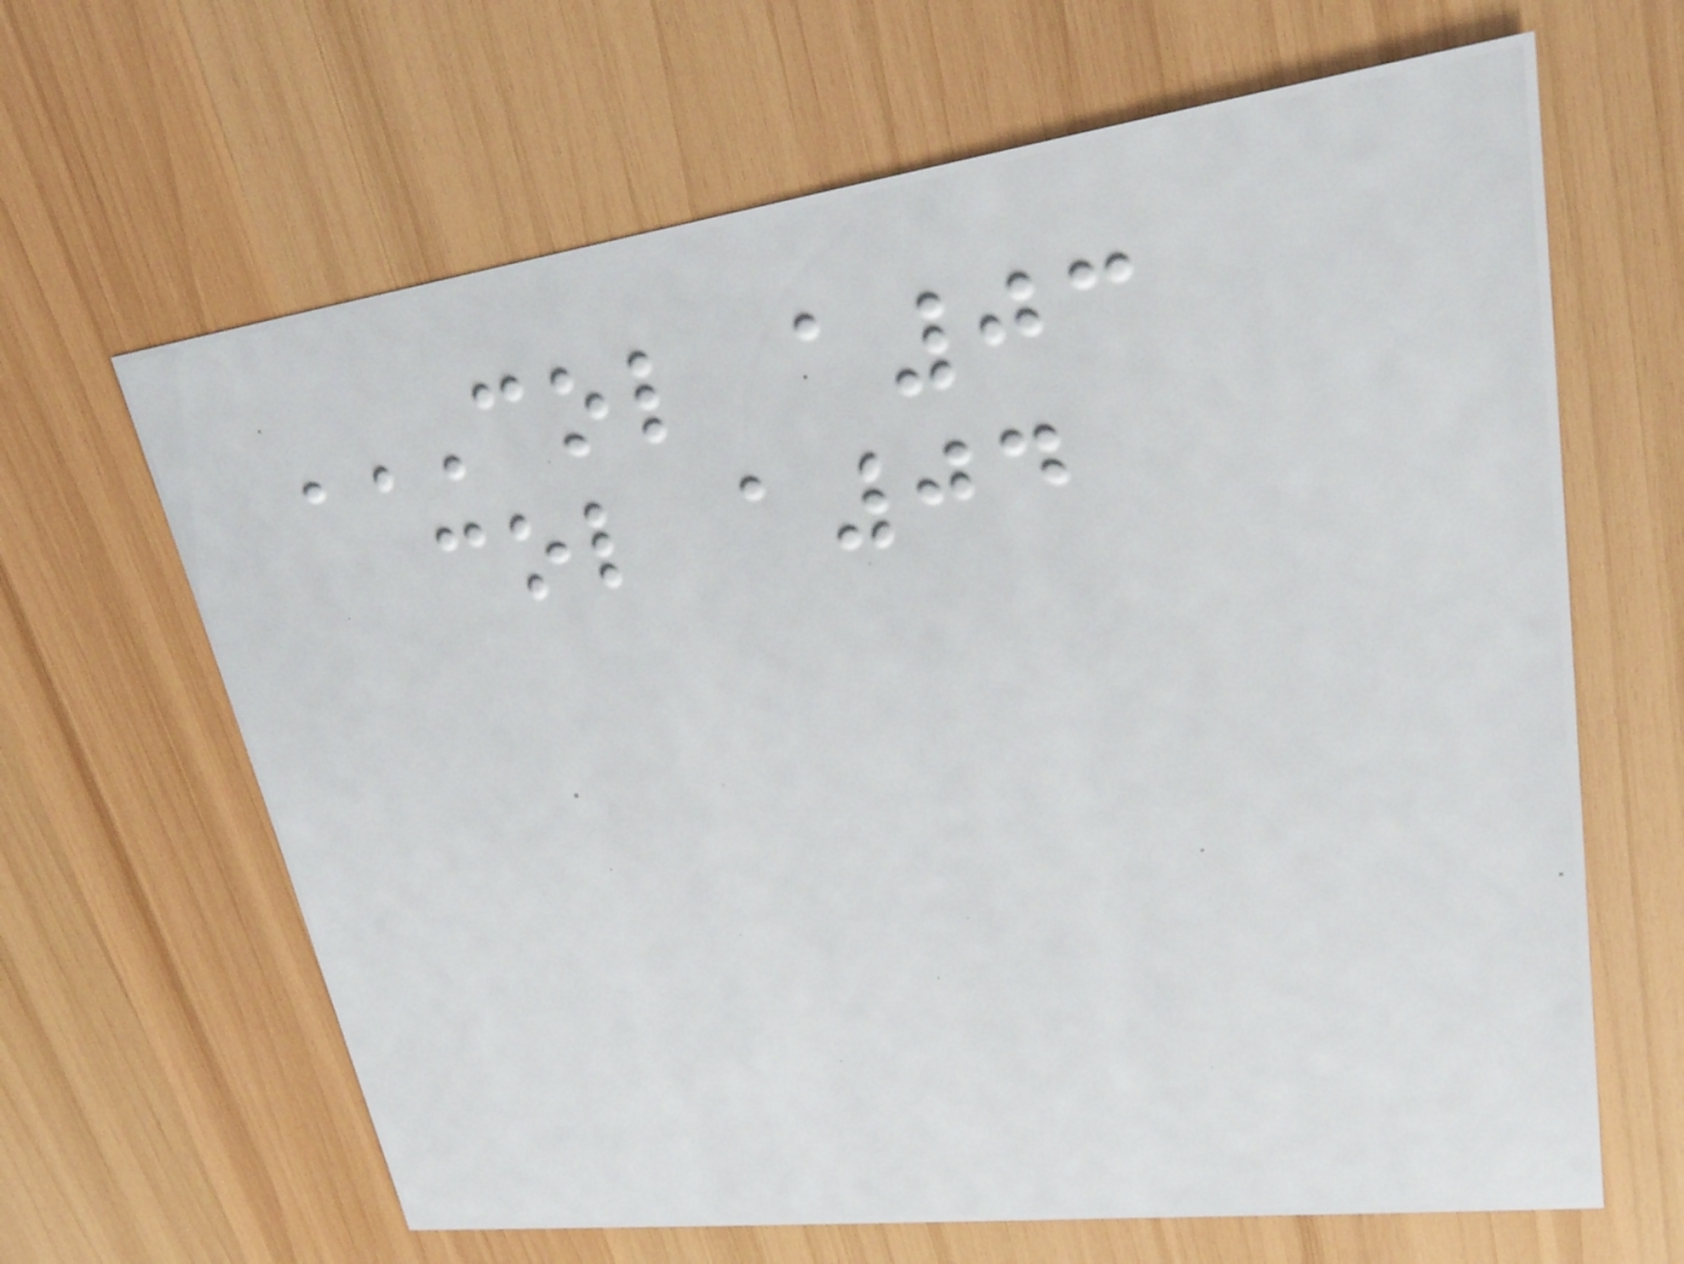COL A03
COL A04
